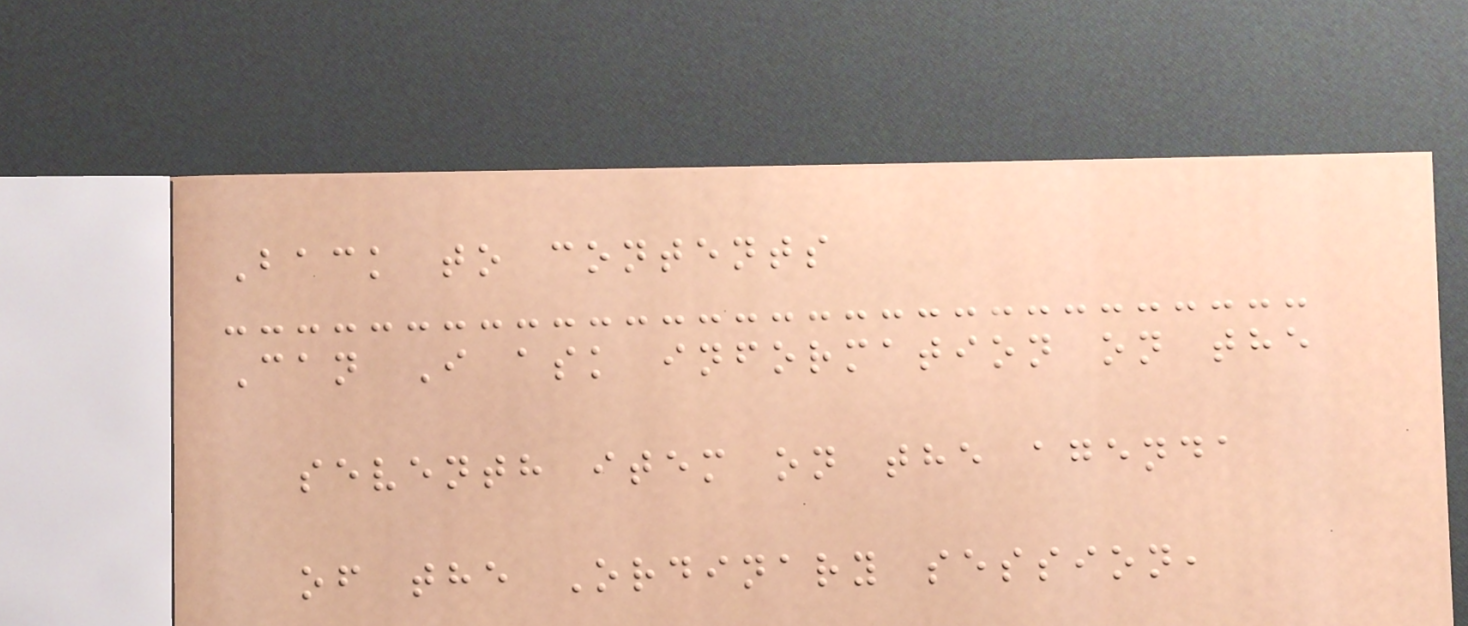Back to contents
Can I ask information on the
seventh item on the agenda
of the Ordinary session,
